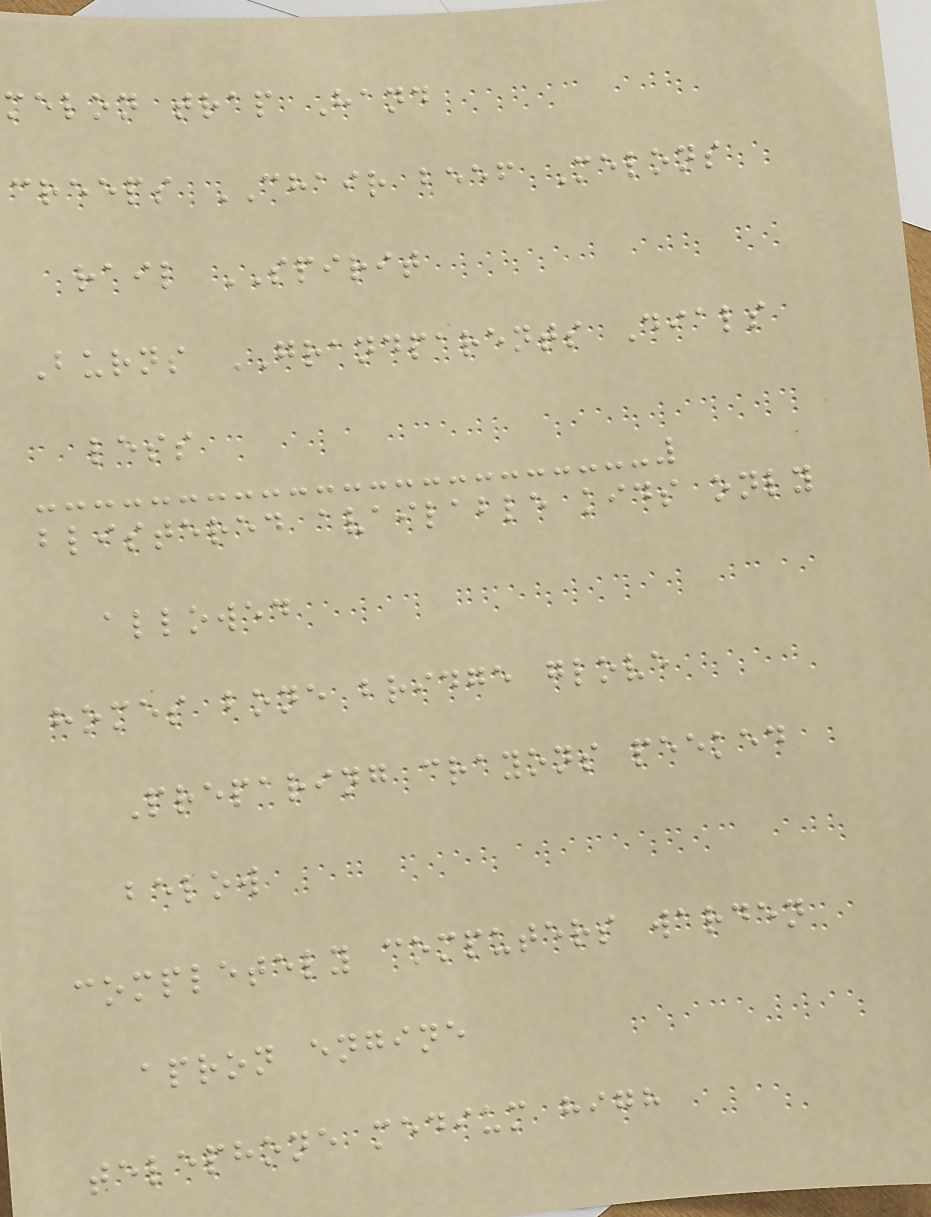melon trap Hand
creeps CHAIR beef Melons
rail SPIRIT
Burns GRANDPARENTS Dials
less
blistered available kids only
allowed
homes bone bridge glove
Preparing crayons peeked
below
completely computers warden
apron engine
telephone medium high
